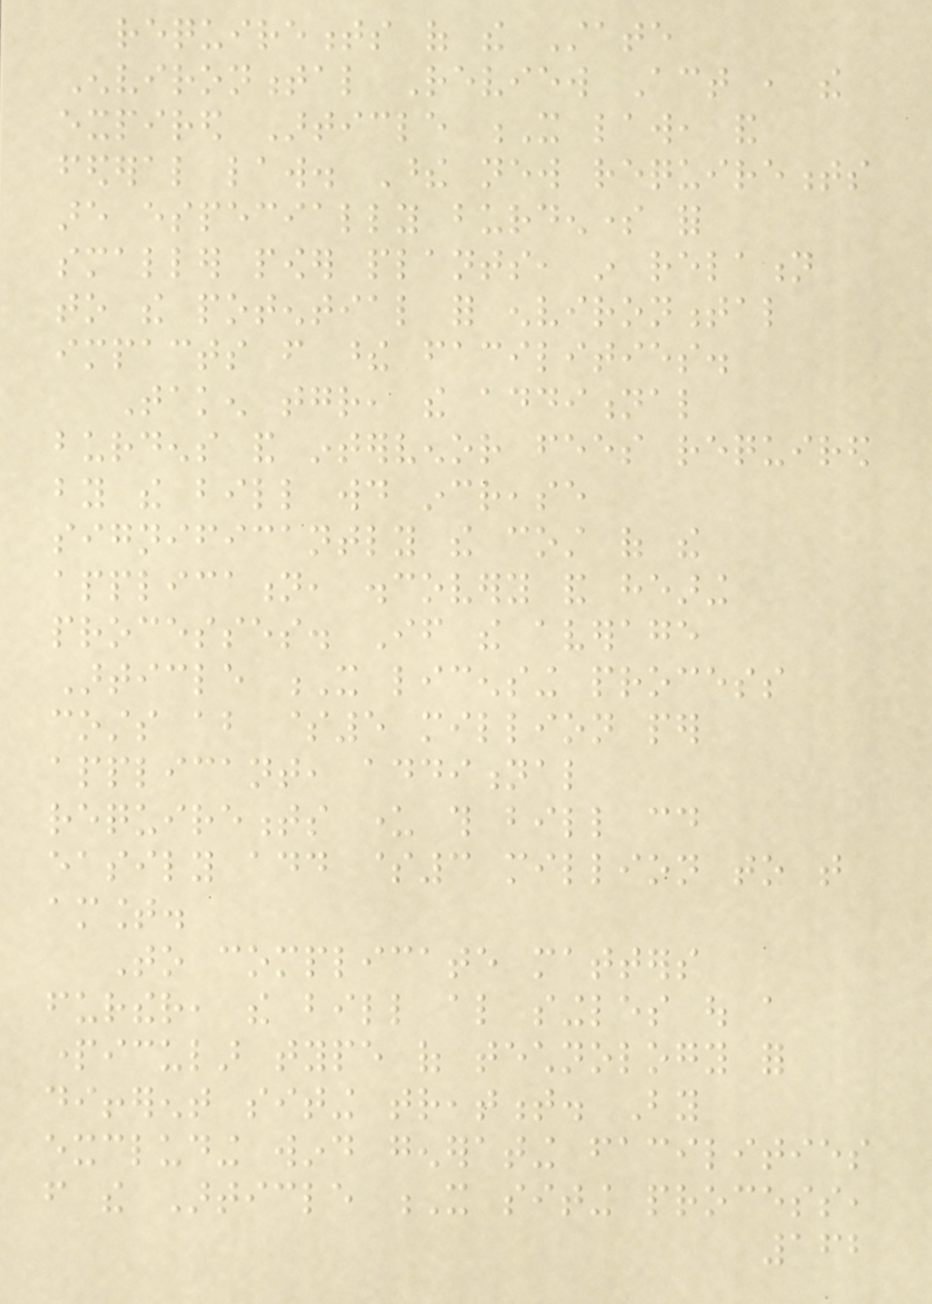requirements of the State
Environmental Review Act , the
expired Article X law, and
federal law. These new requirements
are especially burdensome for
smaller power plants, in relation
to the potential for environmental
impacts from these facilities.
Taken together, the additional
burdens and intervenor fees required
by the bill would increase
significantly the cost of the
application, discovery and hearing
processes. If the average
Article X licensing process
costs about $5 million per
applicant, additional
requirements under this bill could
easily add $3 million to that
amount.
To complicate matters
further, the bill also singles out a
particular type of technology for
different siting treatment. By
excluding wind generating facilities
from the Article X siting process,
162
